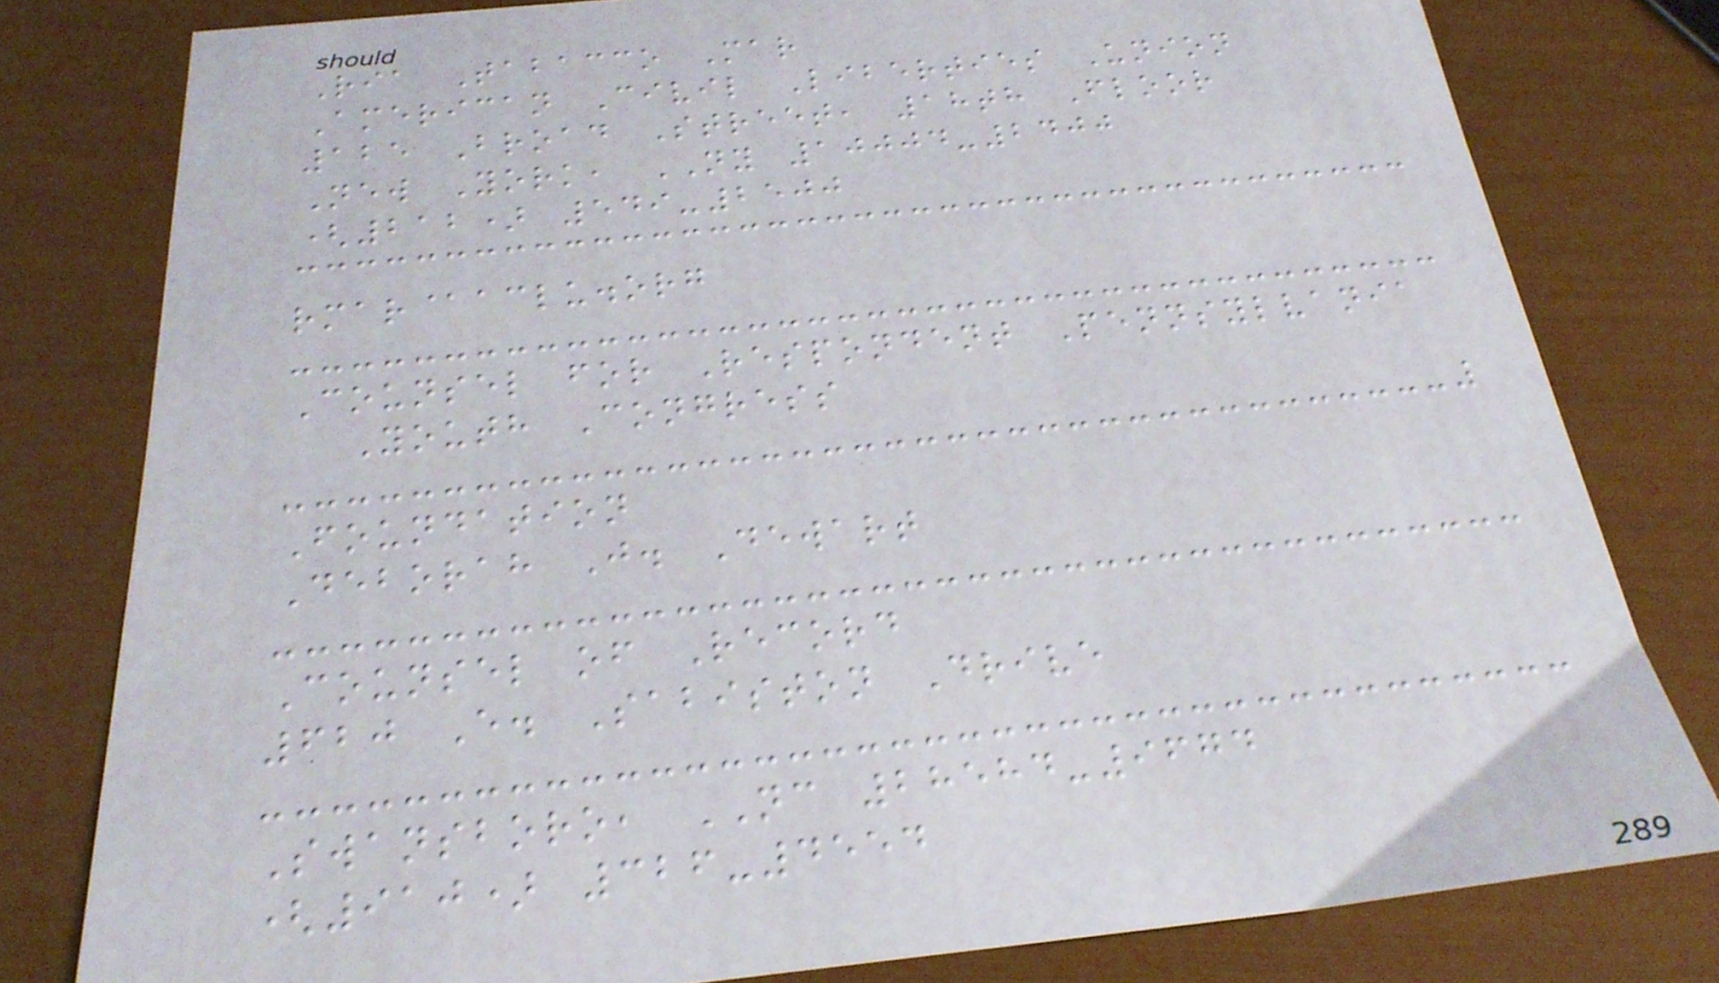Ria Tabacco Mar
American Civil Liberties Union
125 Broad Street, 18th Floor
New York, NY 10004-2400
(212) 549-2500
rmar@aclu.org
Counsel for Respondent Pennsylvania
Youth Congress
Foundation
Deborah J. Dewart
Counsel of Record
620 E. Sabiston Drive
Swansboro, NC 28584-9674
(910) 326-4554
